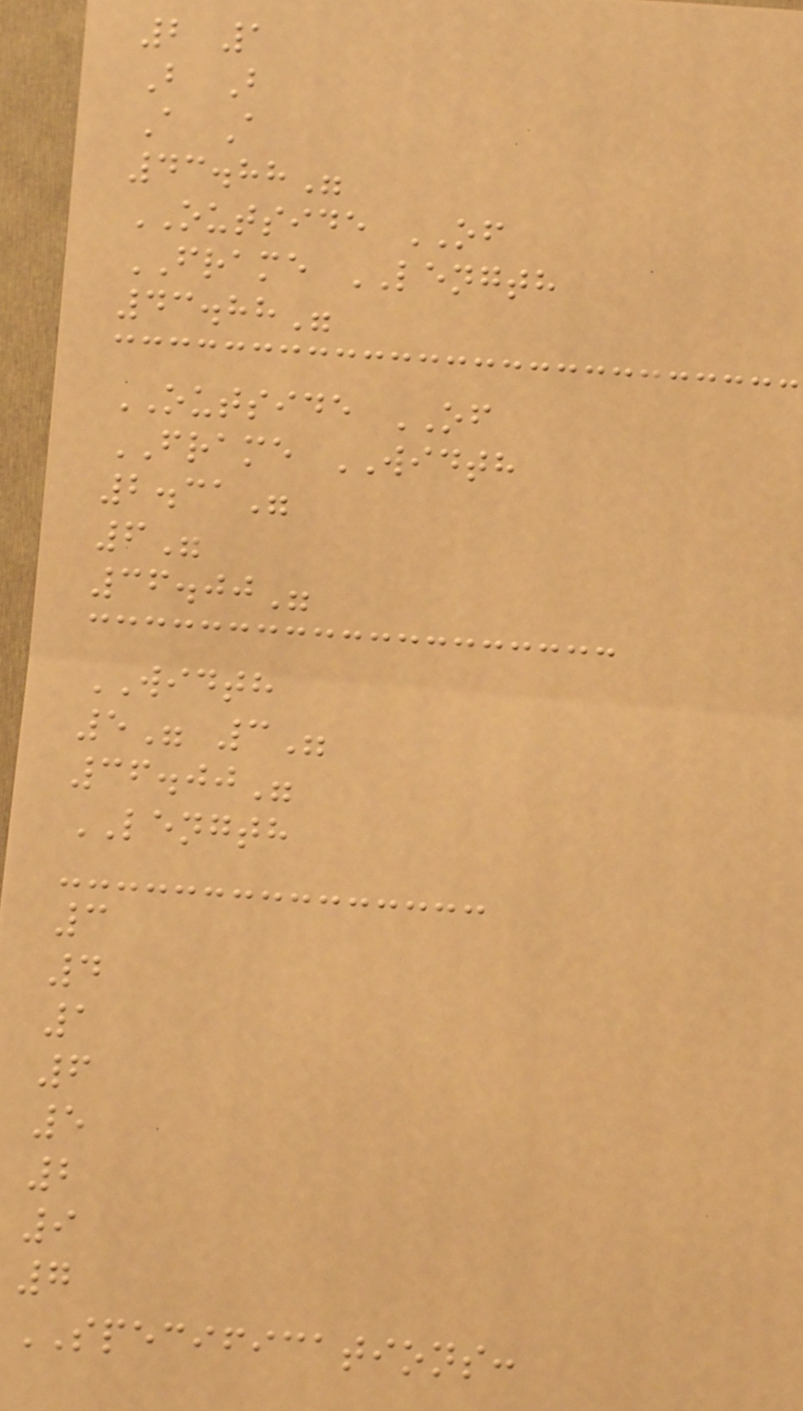2 1
B B
A A
43.88"
OUTSIDE OF
FRAME LENGTH
43.88"
OUTSIDE OF
FRAME WIDTH
2.31"
6"
36.00"
WIDTH
5" 3"
36.00"
LENGTH
3
4
1
6
5
2
9
7
SPECIFICATIONS:
